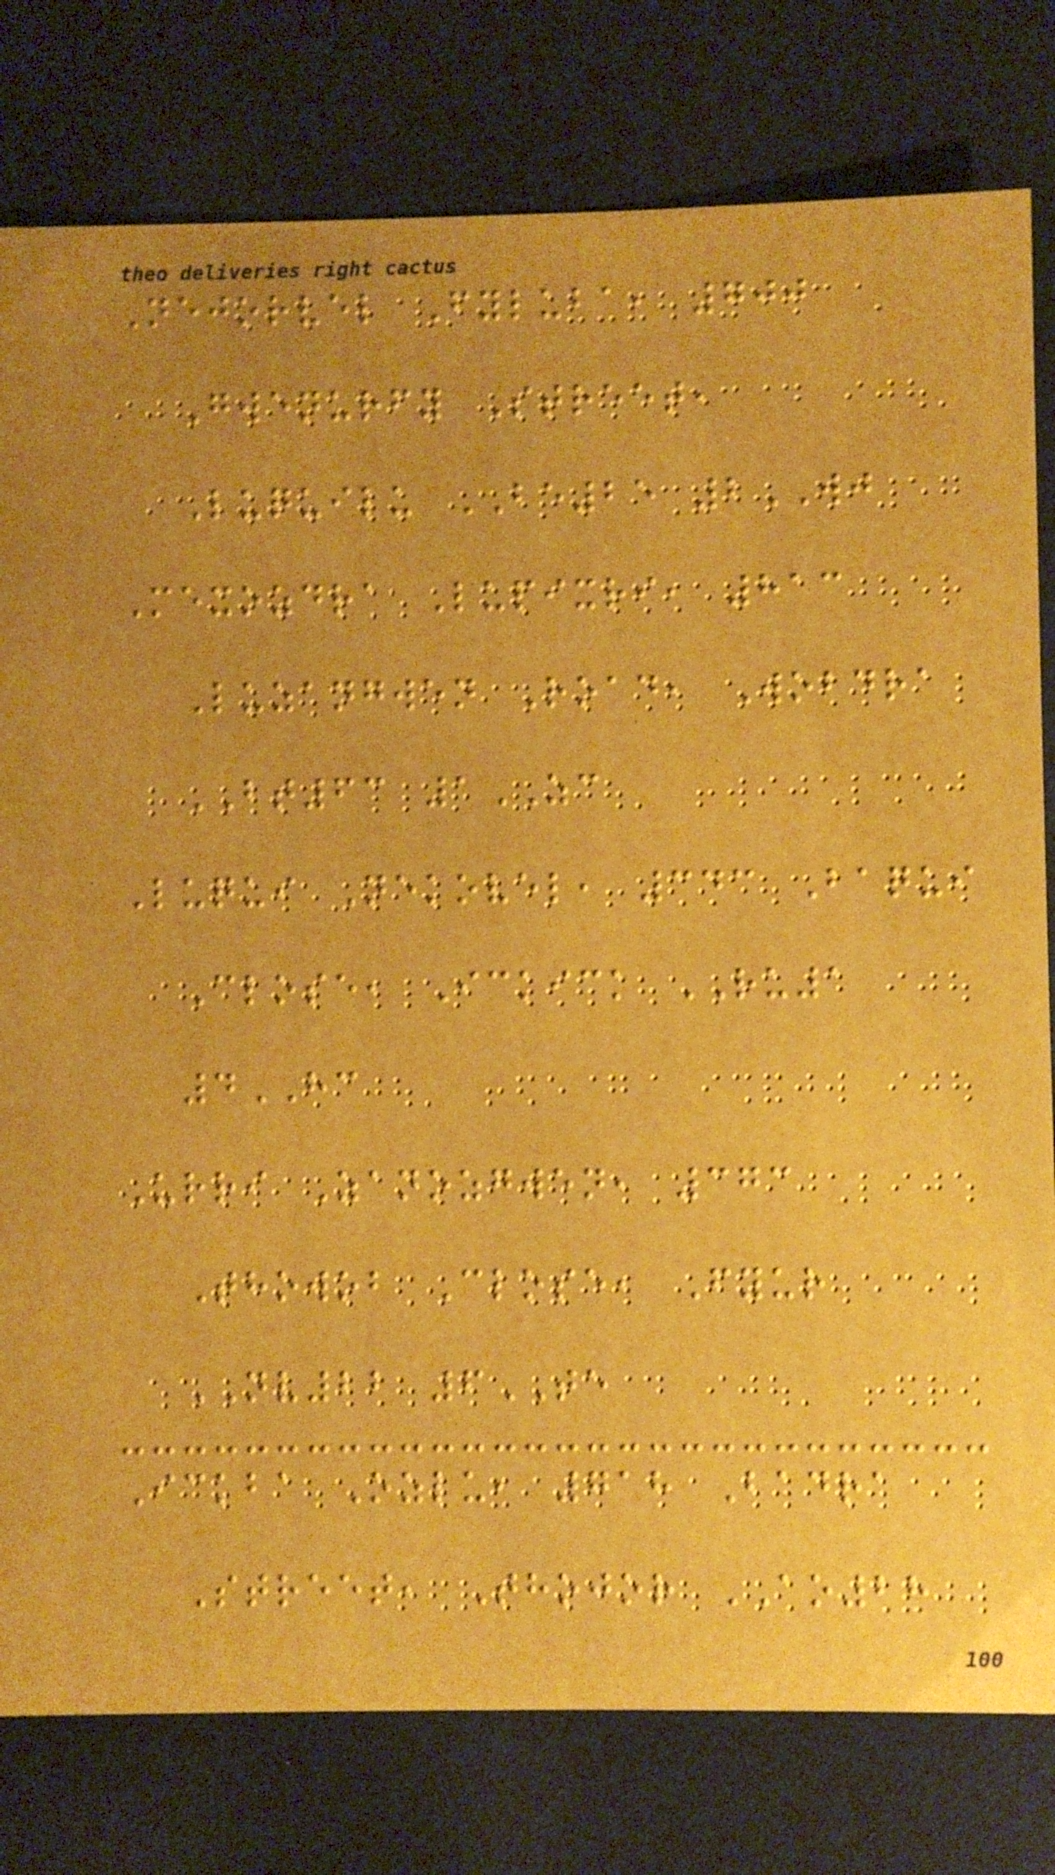Nejorvel Fyluba, 700
Gwenurfy Street,
Luquilu BE25 2WJ
Mexozdra Lupixri, 813
Luzangwen Road, Wobdra
BT63 1ZC
Luqui Nekovel, 343 Baqui
Close, Ickick RU1
4HC
Urri Zanozgwen, 373
Thowob Close, Fyur
NV22 6TE
Ickba Ozlu, 718 Badra
Street, Thojor AO28
